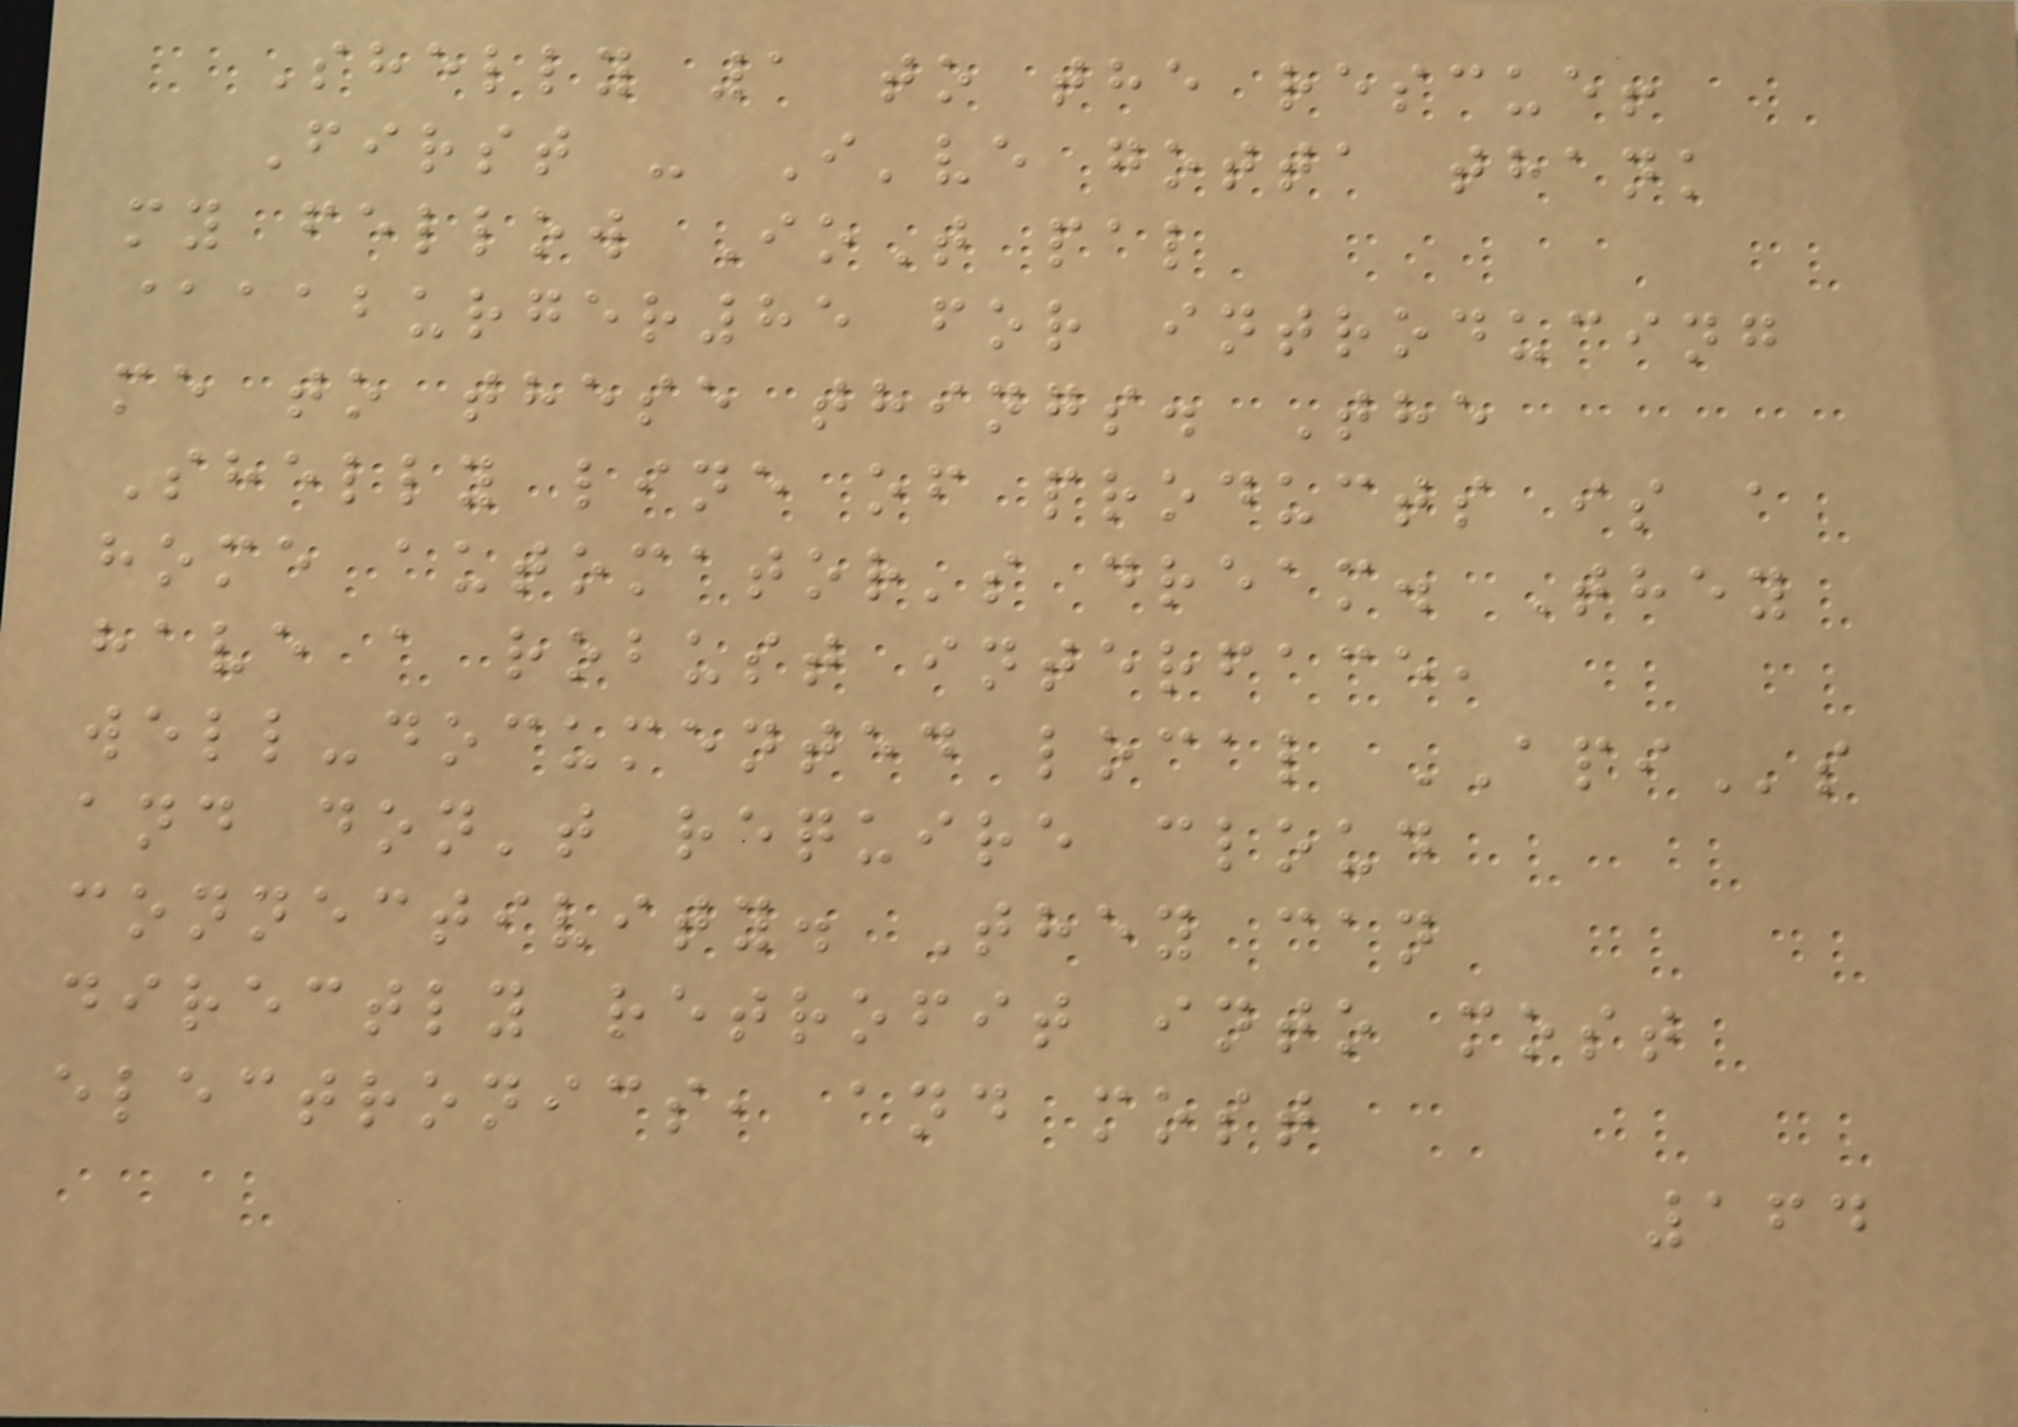Shelly 1 to the rescue!
First - I've gotta thank
my fellow IoT pal
@aaburger85 for introducing
me to these things. The
Shelly line of products is a
home automator's dream. They
have a robust interface,
well-documented local APIs
and don't require cloud
connectivity. They can
directly retrofit into most
electronics, and most
164
